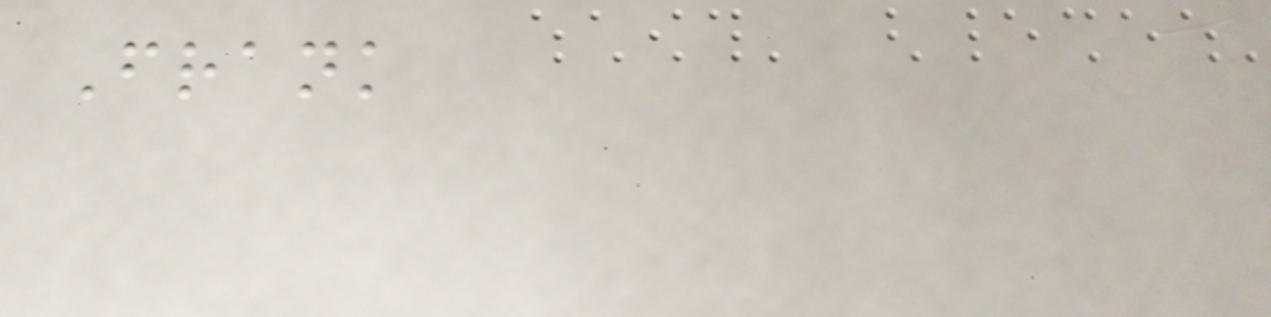Frank
